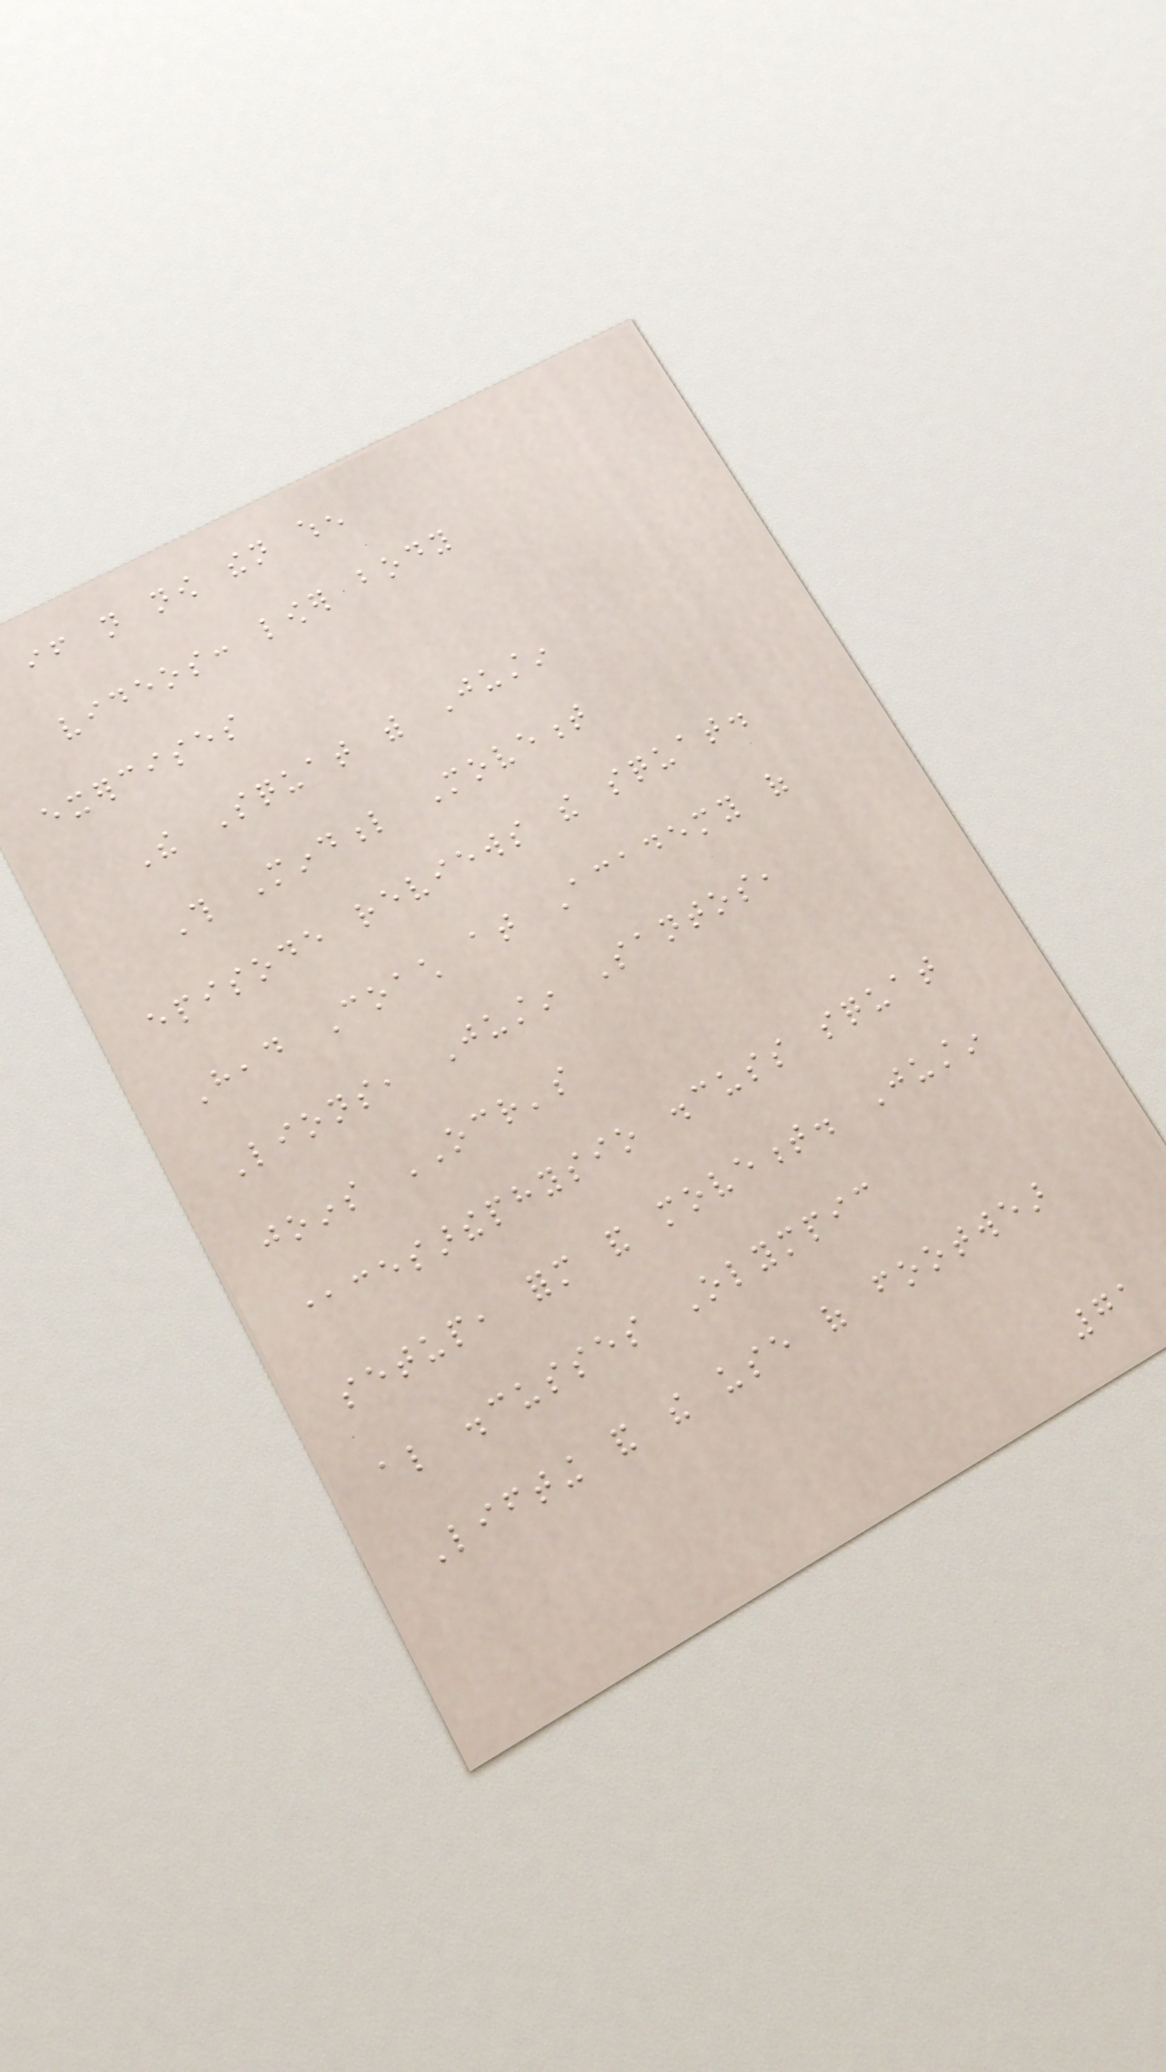if not now then when
videos: lower body
exercises
The Squat with Justin
This Mindful Movement
episode reviews the squat.
Head Coach at Academy of
Lions, Justin Santos,
joins OCR's
@cesarthephysio discuss squat
setup, form and movement. Justin
also discusses Olympic
Lifting and the use of footwear
71
